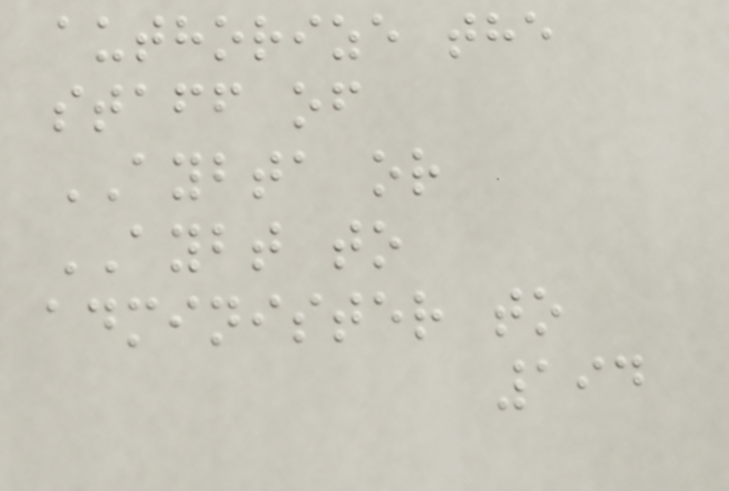authorize the
staff of
AYBTA or
AYBT to
administer to
194
